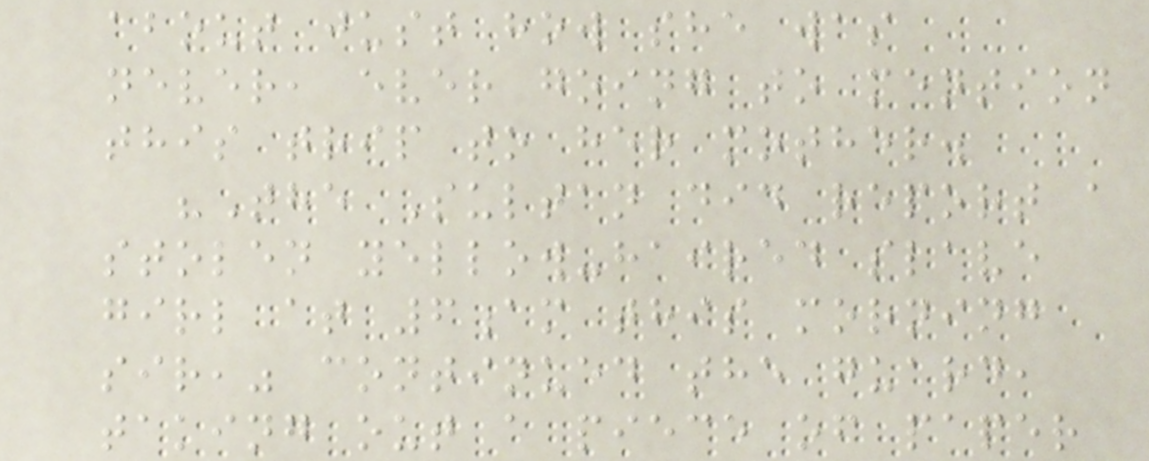about just how she was
never, ever going to mention
this trip to her mother.
"The Sultan did report a
stolen yellow-haired slave
girl at 6am this morning
sir," continued the guard,
taking out a piece of paper
